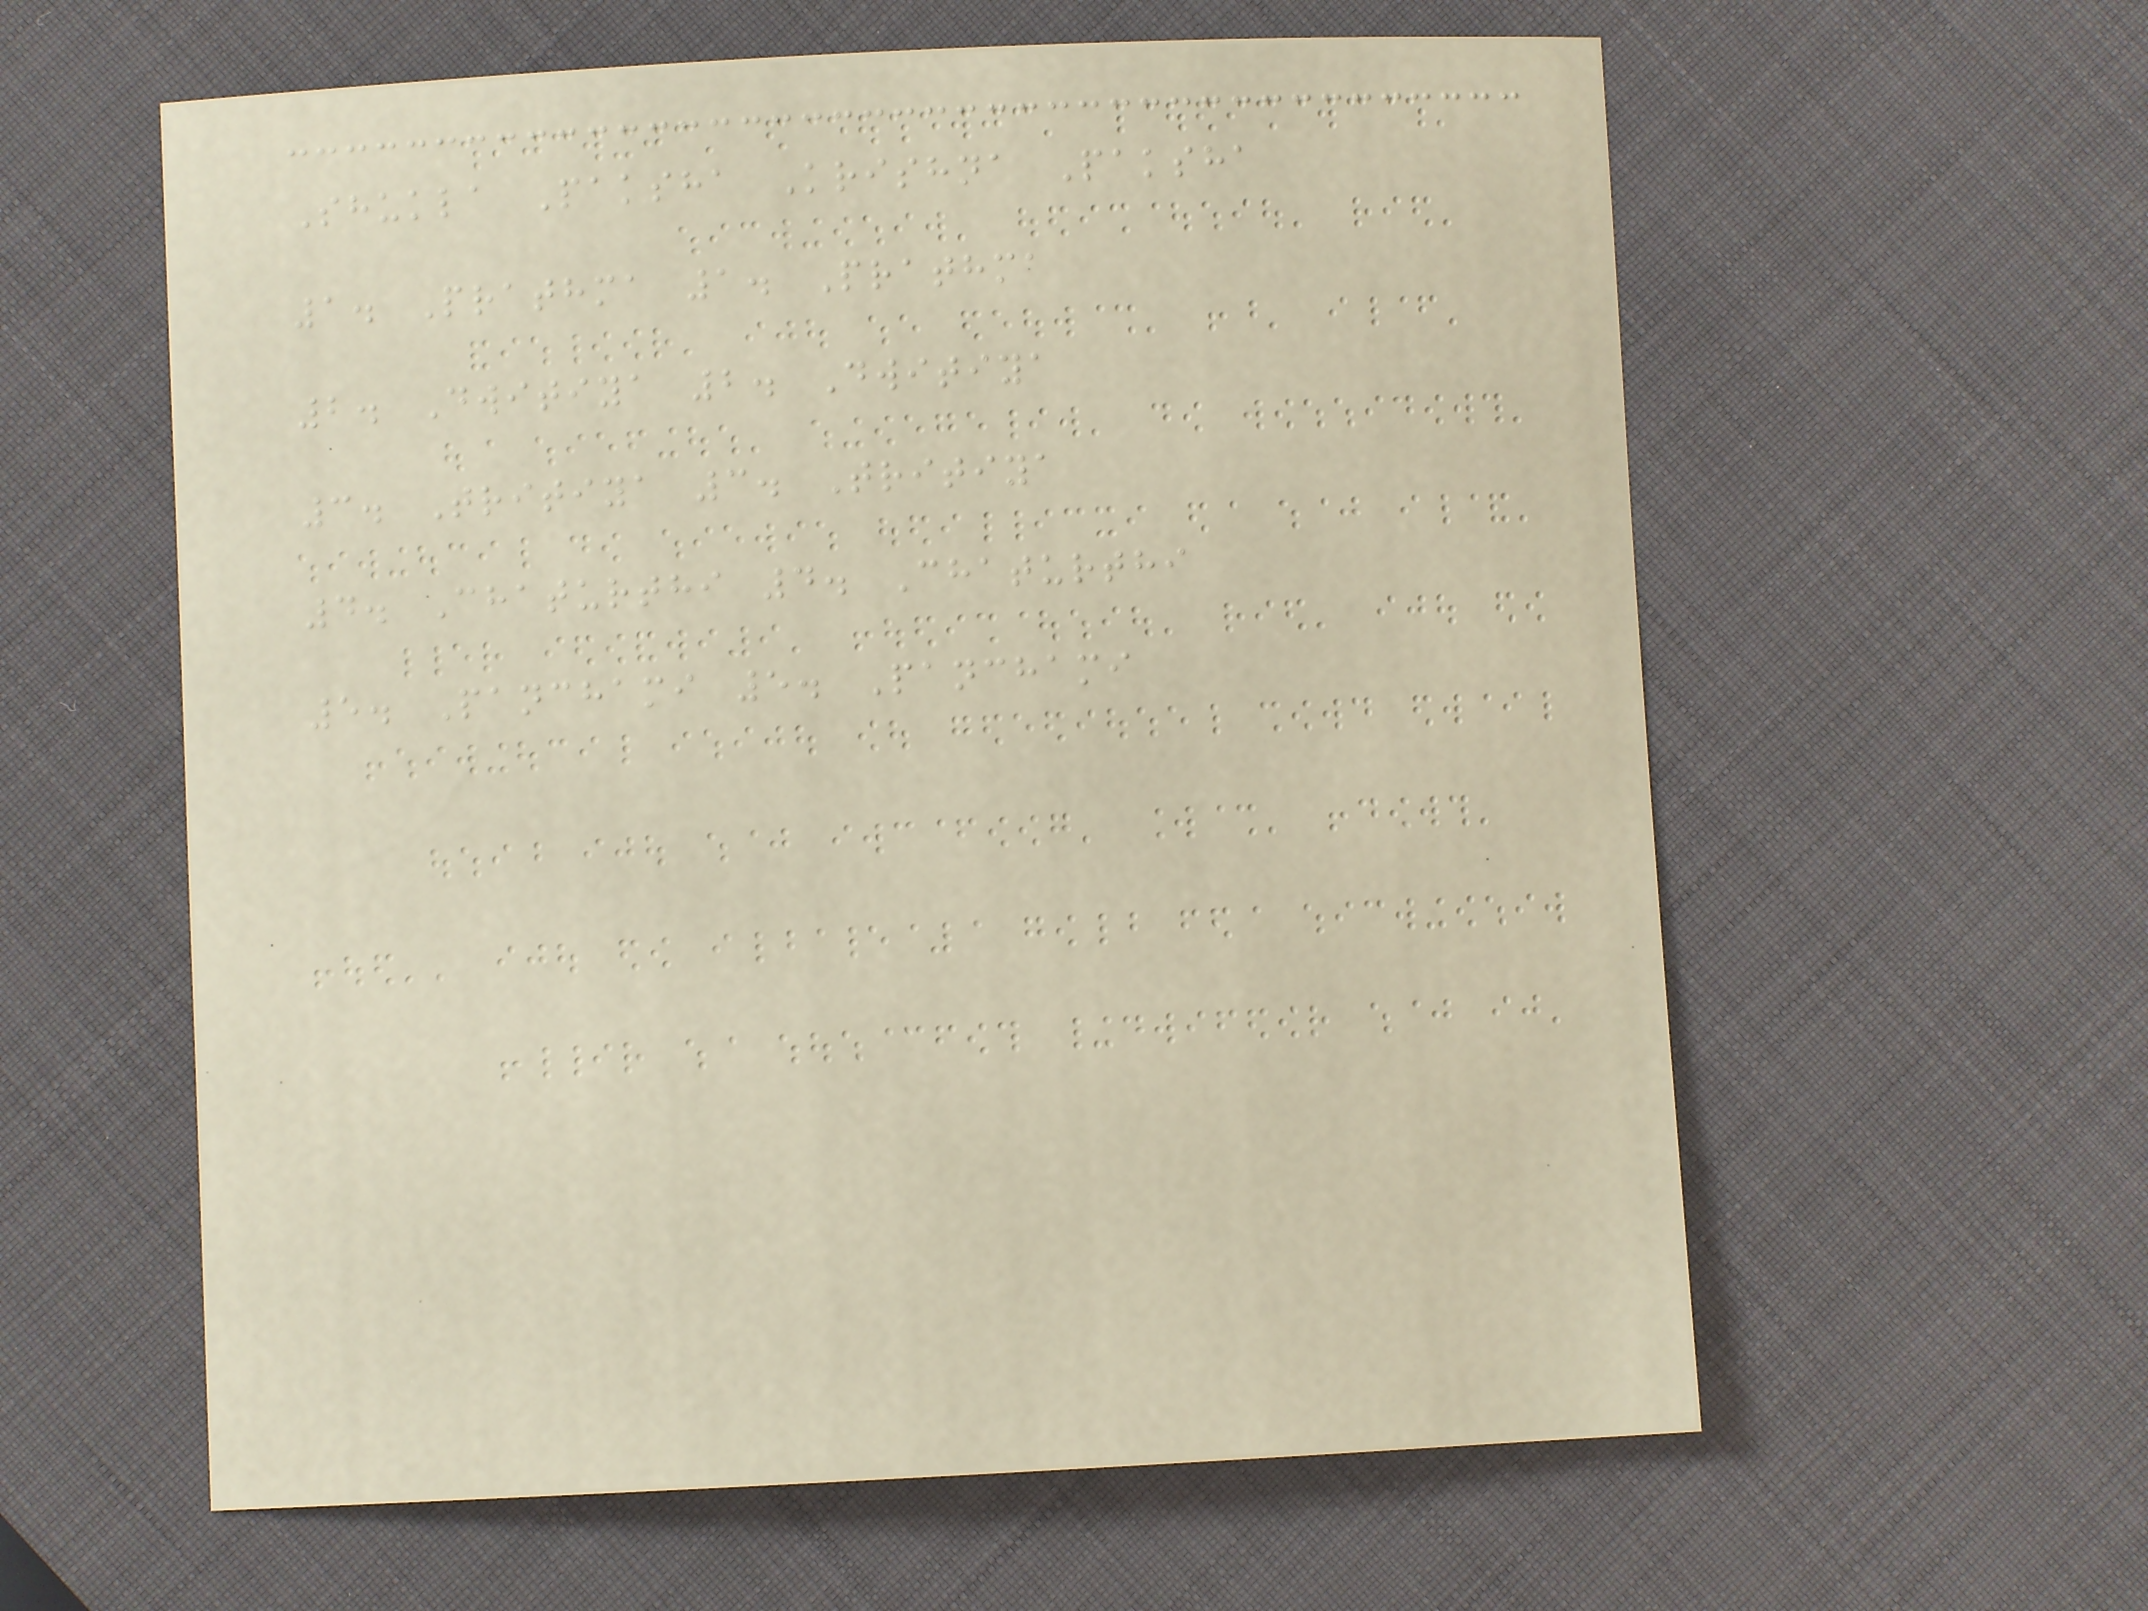Shukla Paksha Krishna Paksha
1. Prathma 1. Prathma
2. Dwitiya 2. Dwitiya
3. Tritiya 3. Tritiya
4. Chaturthi 4. Chaturthi
5. Panchami 5. Panchami
